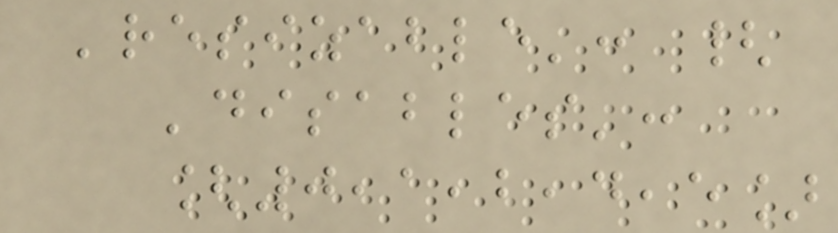'resizable': {
'disables':
[0,1,2,4,5]
